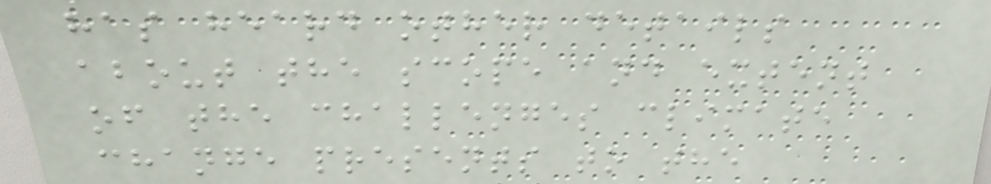has heard other details
about the scope and extent
of the challenges climate
change presents to the
